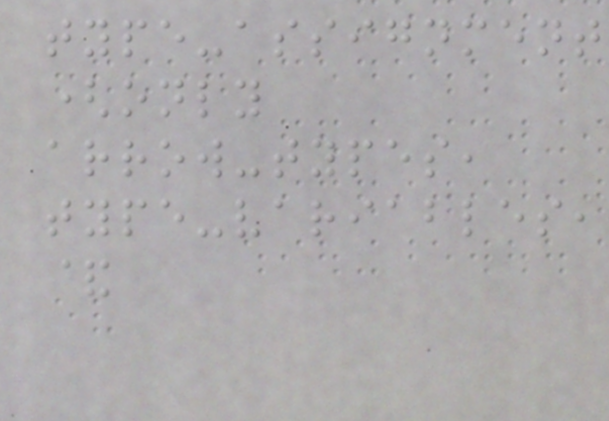type-assignment
(only
arrow-types,
type-variables,
&
